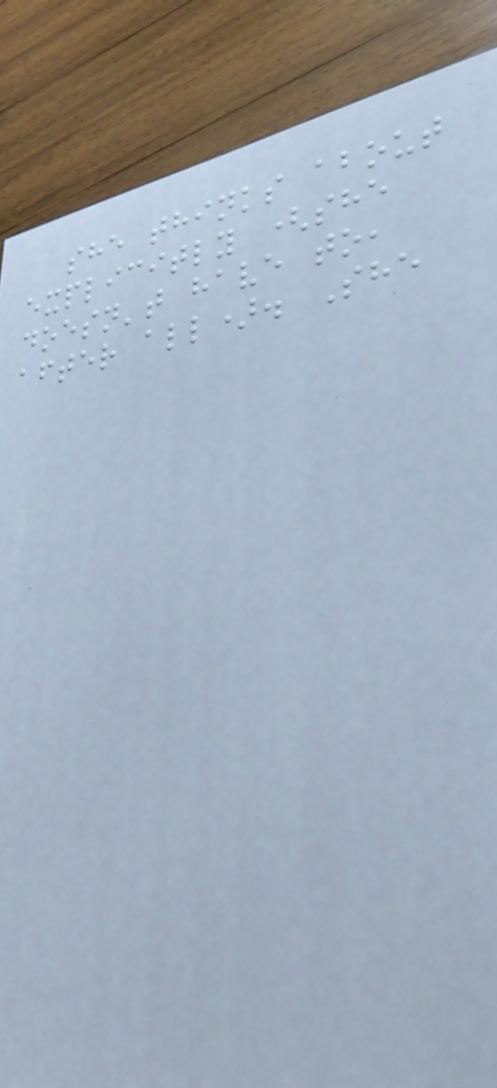she thinks about
explicitly (she
doesn't have to,
after all). She
